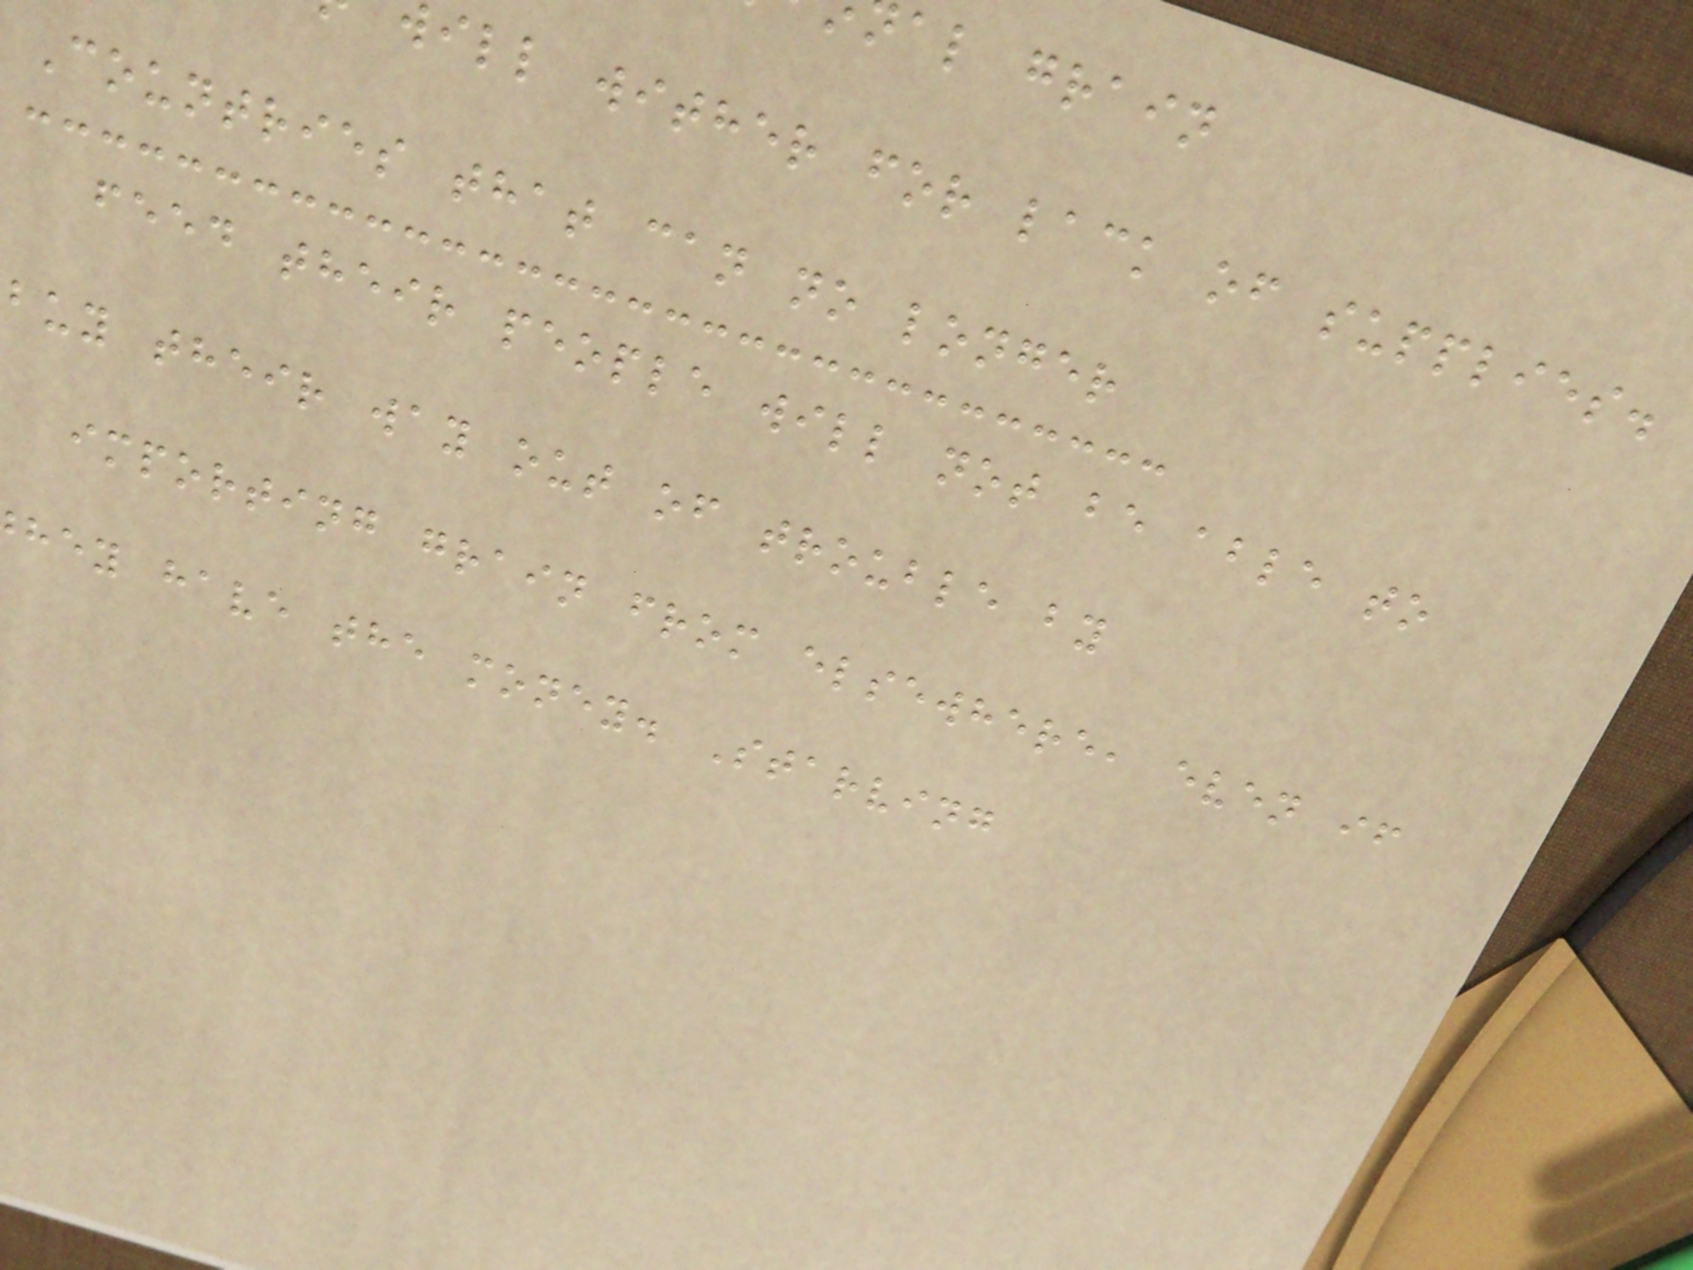al grain
ill wither for lack of supplies.
Countries that can no longer
feed their people will not be able to
buy their way out of trouble by
importing grain from elsewhere, even if
hey have the money. Starving
